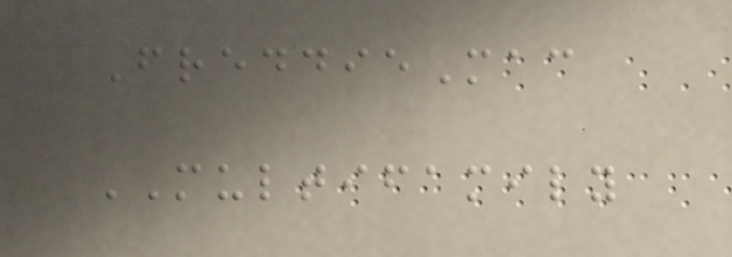FreddieMac
MULTIFAMILY
